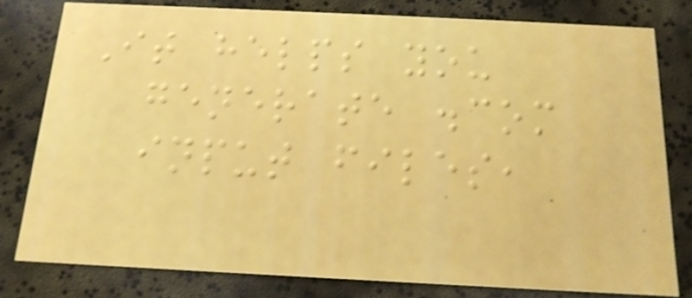It helps you
generate .com
input files,
